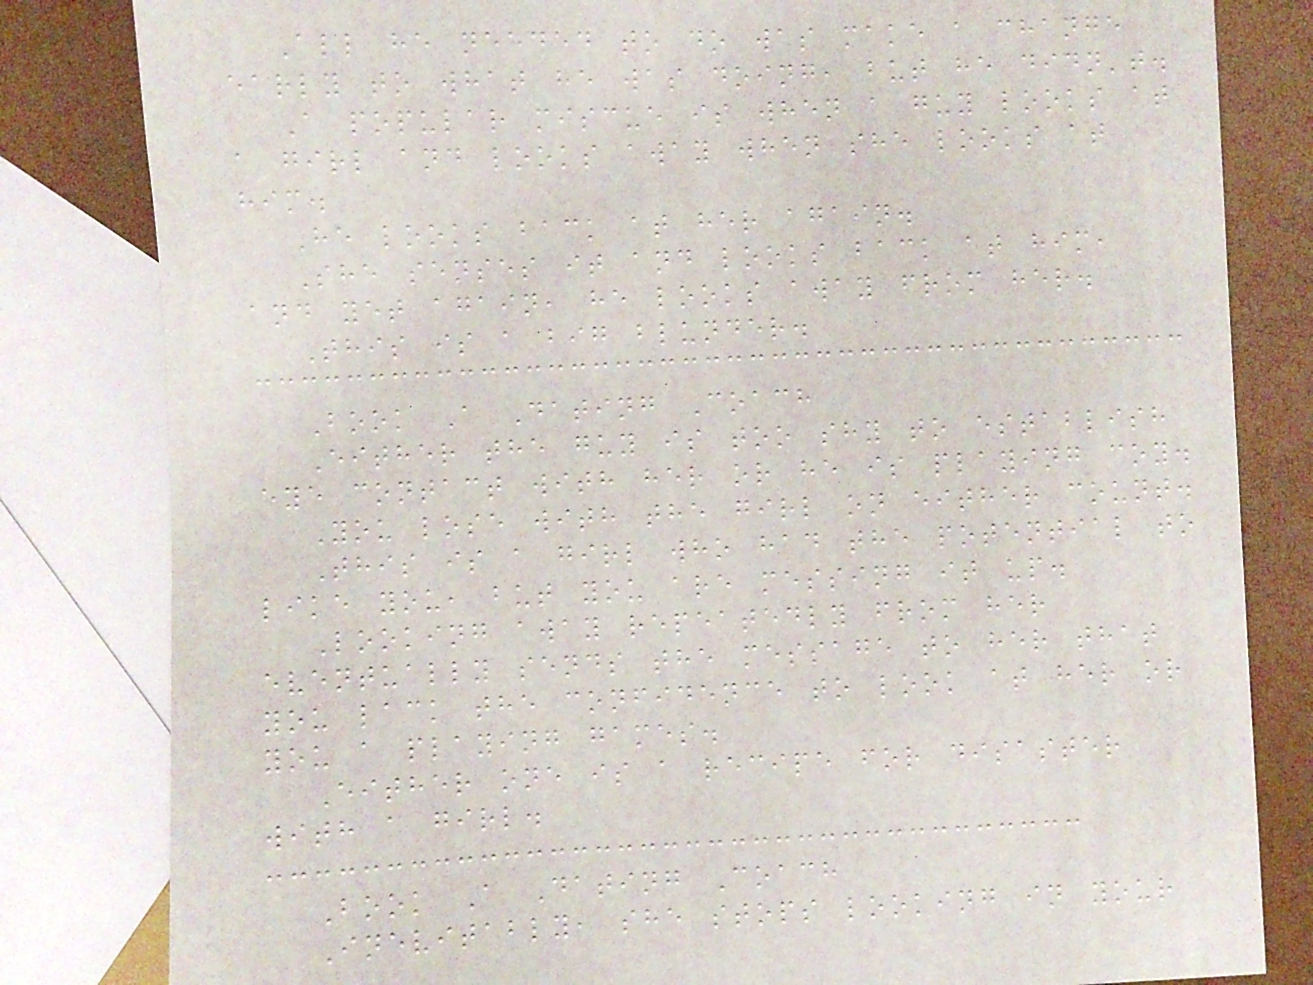All he needed to do was make a change
early to what he was doing, but he didn't.
A popular miscue is when a guy looks at
a girl and looks away when she looks at
him.
He looks back at her again.
She senses it and looks back at him,
and yet again, he looks away from her.
This is a big blunder.
Book A Dating Coach
Either the guy is too shy to establish
eye contact with her or he is playing coy.
You lose with the girl on either count.
This is a girl who had the potential to
like you, but you are messing it up.
Looking away repeatedly from her
eventually sends the message to her that
you lack the confidence to look at her or
you a playing games.
Either one is a recipe for disaster
with a girl.
Book A Dating Coach
Inevitably, she stops looking in your
